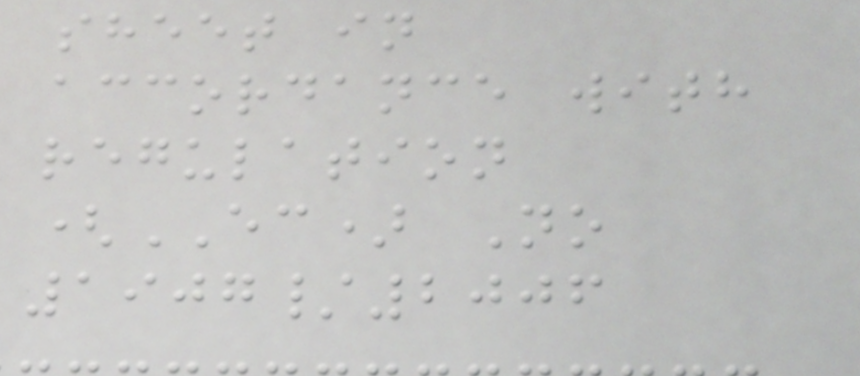sheet in
accordance with
regulation
(EC) No
1907/2006
